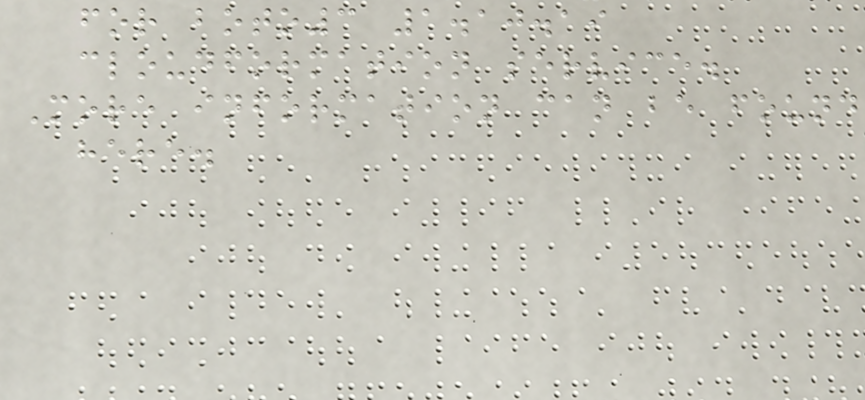for boto3 1.10.19
cloudformation service.
More information can be found
here.
